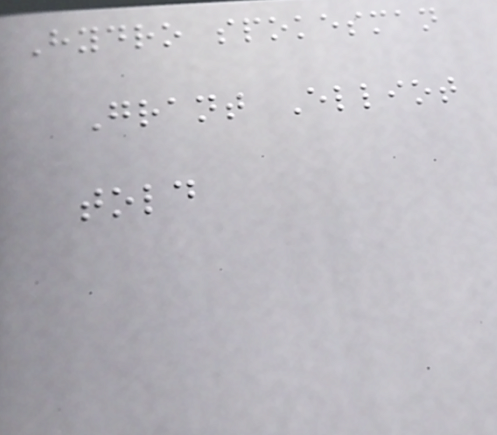Hydro spokesman
Grant Elliot
told
